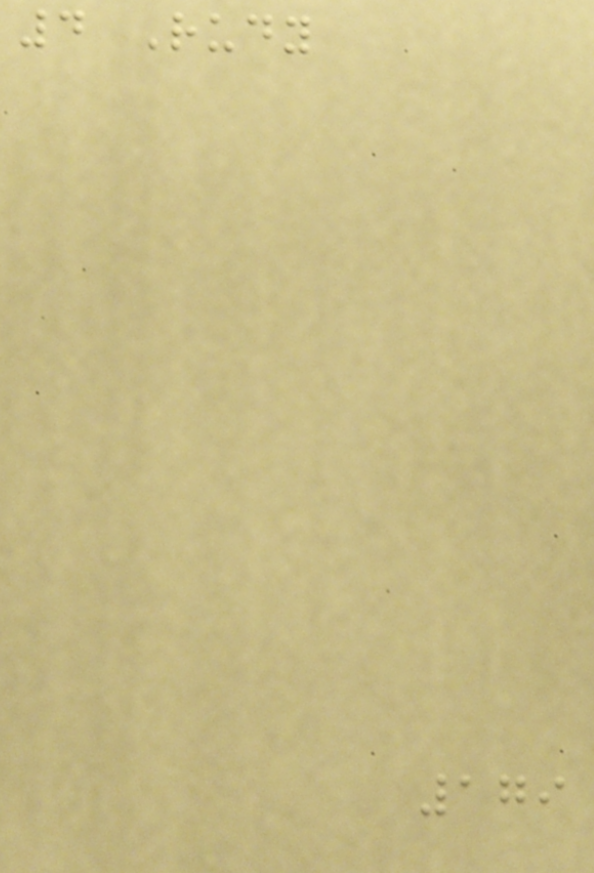4 Rudy
179
